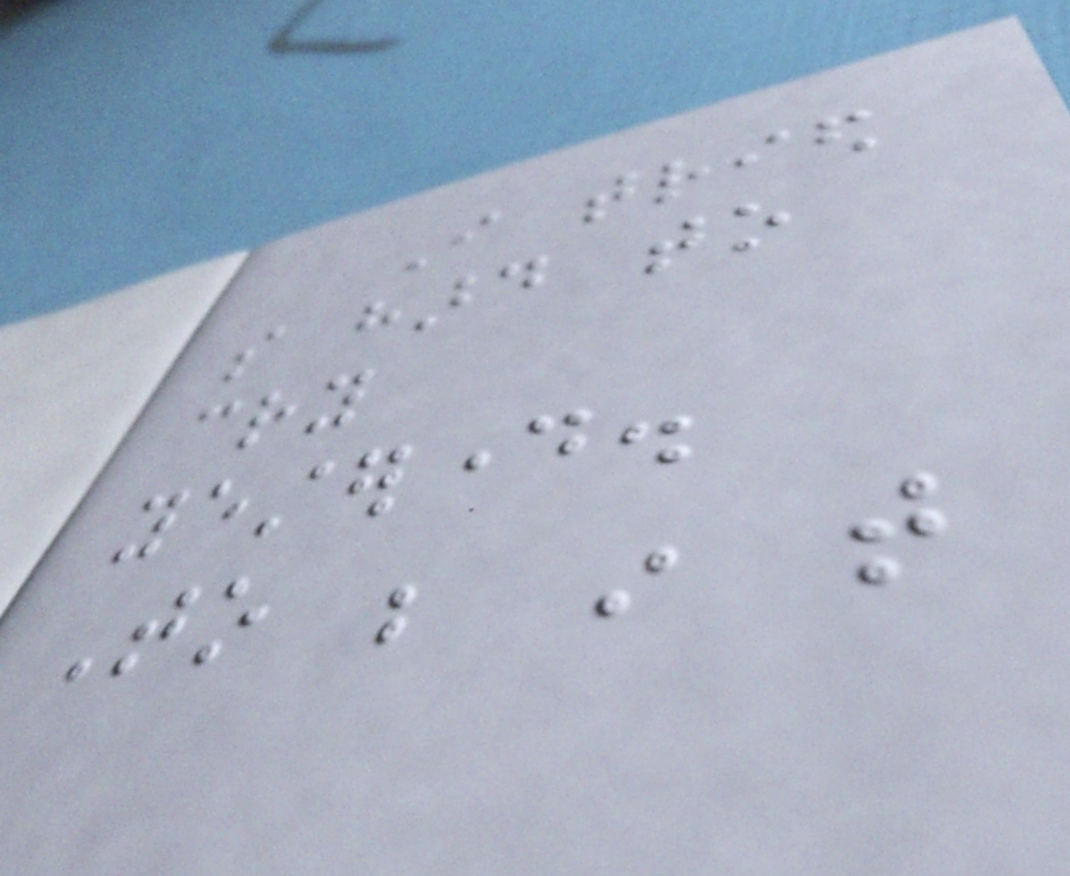I tried
so hard to
cry
yesterday.
To be in that
